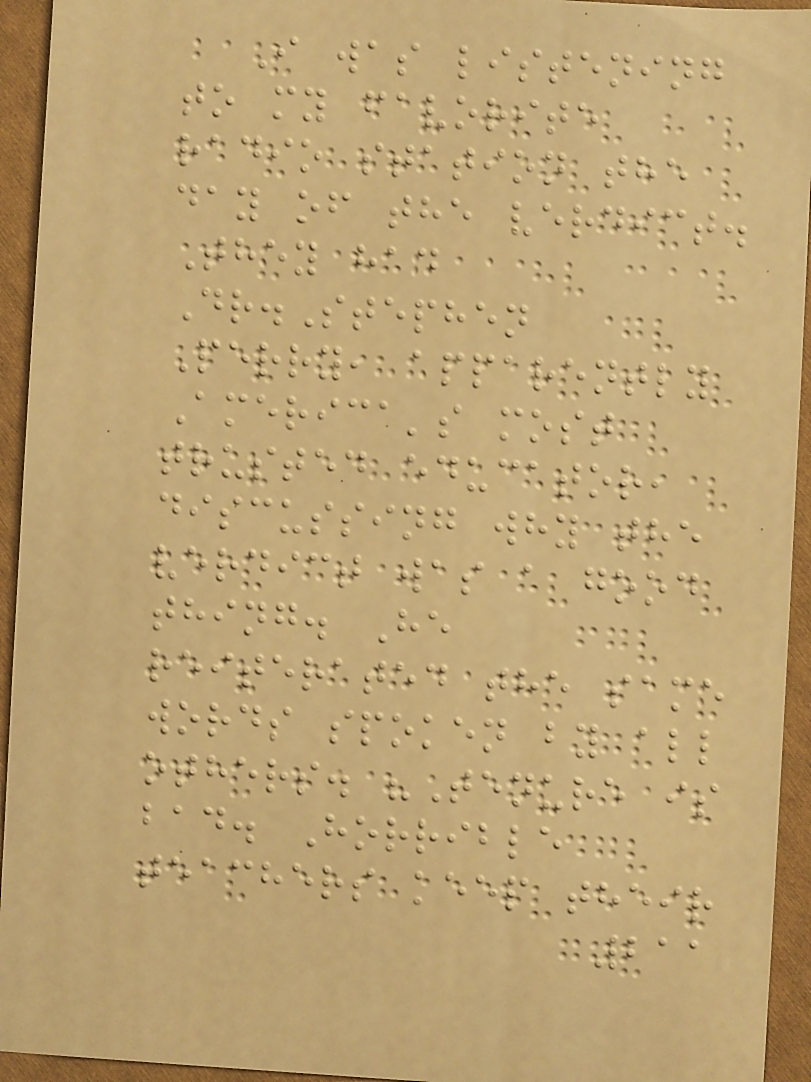I was listening
to my favorite
radio station the
day of the verdict.
They had
Dr.Stephen
Perry, apparently
America's most
trusted educator,
discussing why the
verdict was a good
thing. He
reiterated the same
words spoken by all
others. "Tenure is
bad. Horrible
teachers keep their
211
